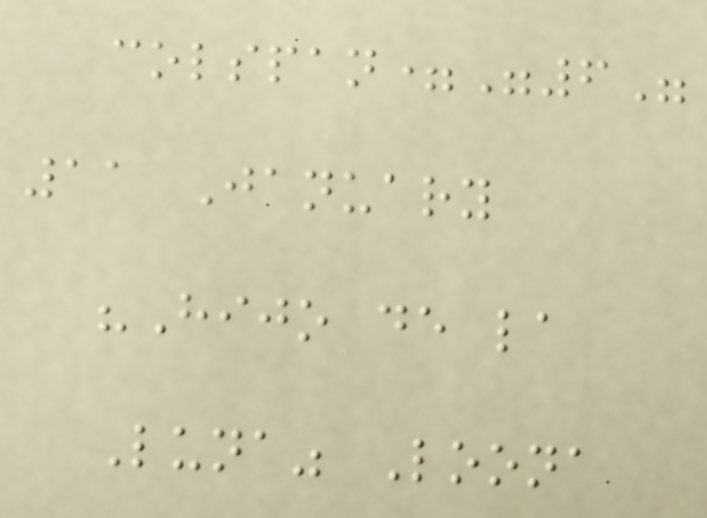colspan="6"
11 January
"Hijo de la
Luna" Loona
